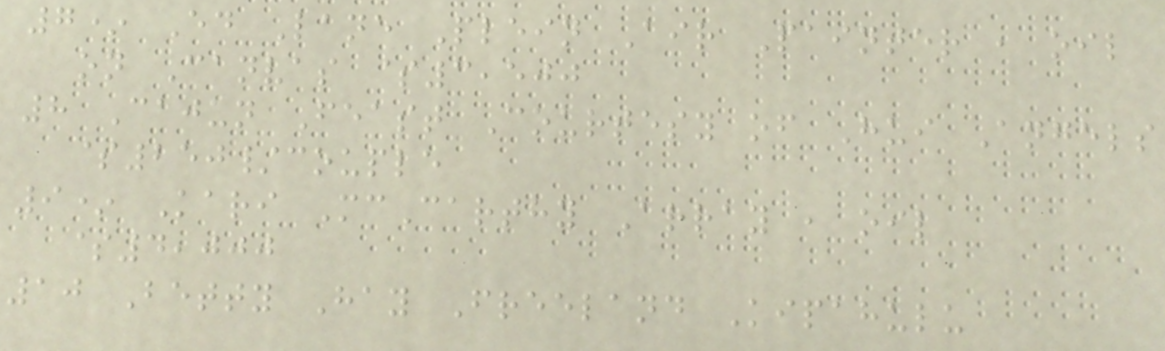7* Ed Lane Plein Air Painter , oil
on Canvas $3,500
8 Cajun Feast Courtesy of Hui Angels
$250/couple
9* Kari McCarthy Array , oil
$4,000
10 Betty Hay Freeland Kipahulu
